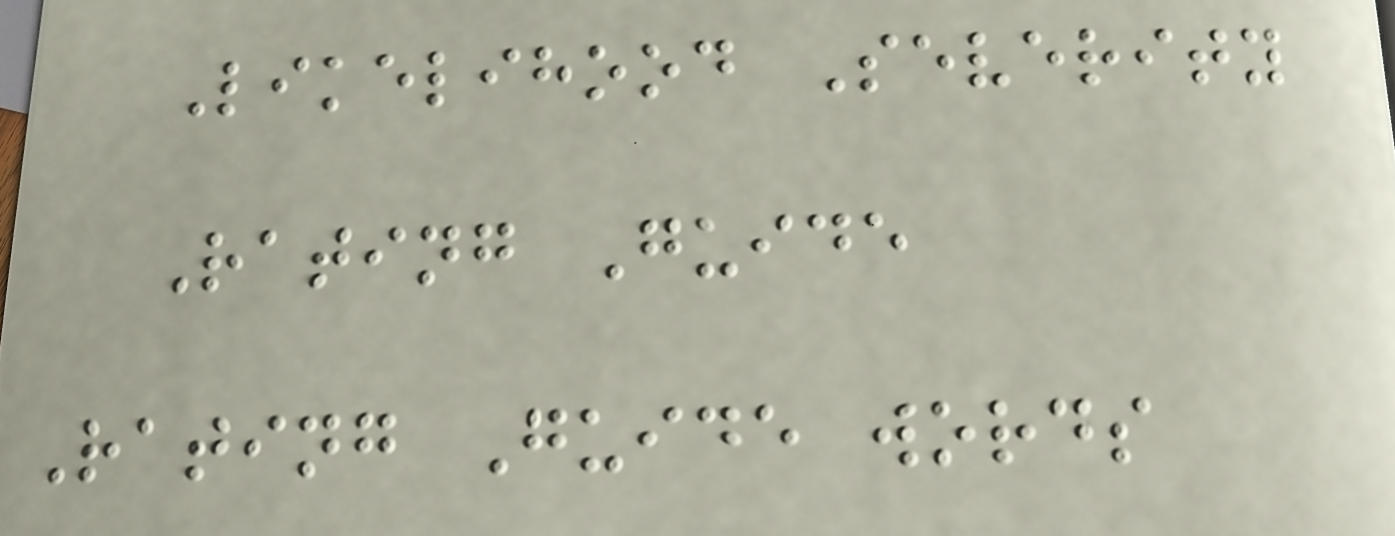Likelihood Severity
Rating Guide
Rating Guide words
